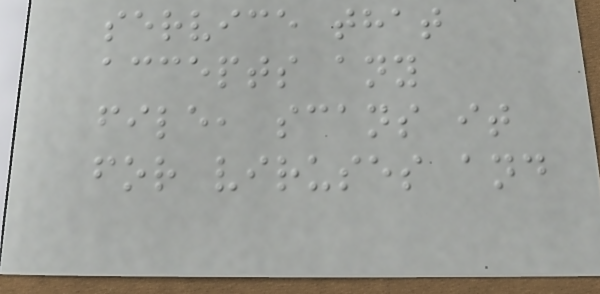service that
accepts any
file, scans it
for viruses and
